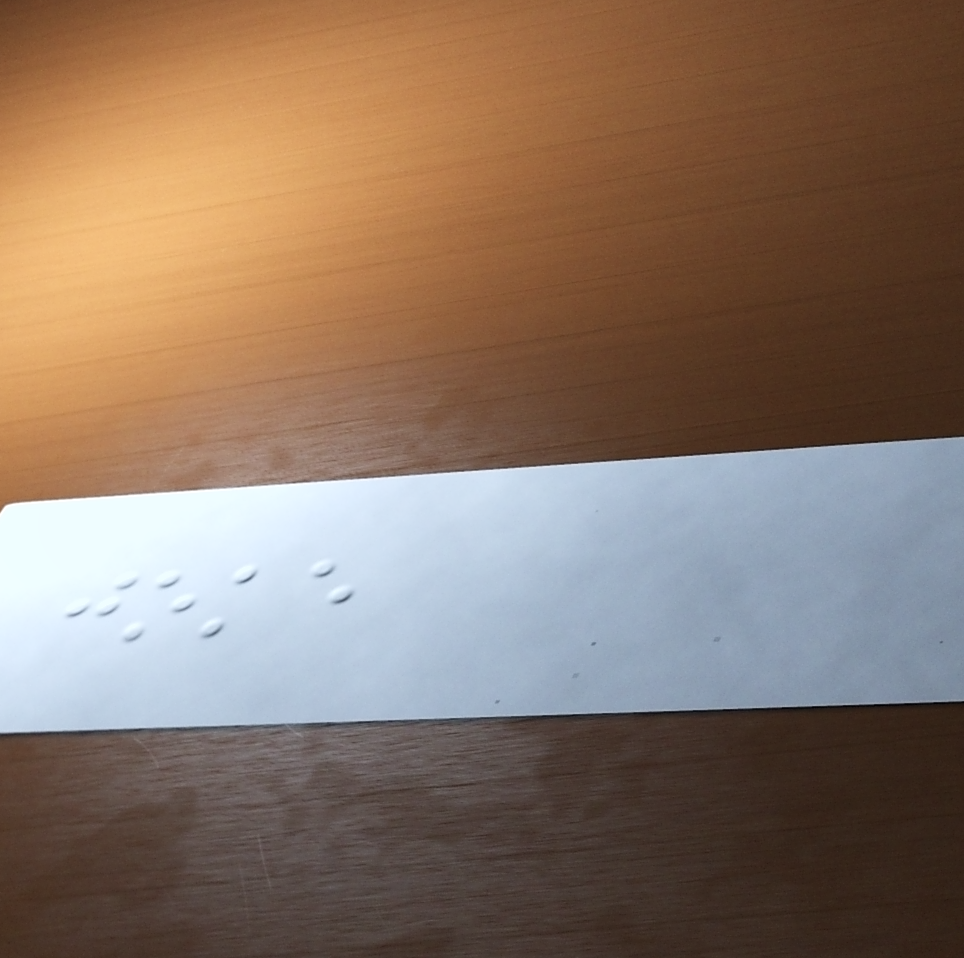joke
